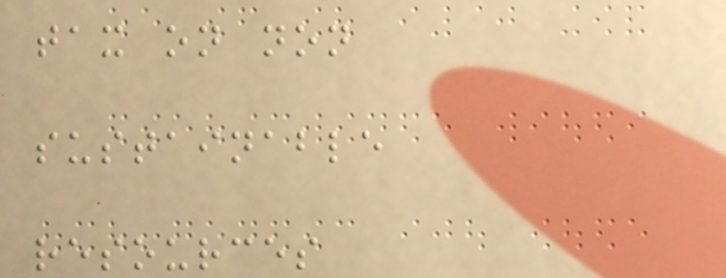tax on non
sustainable
resources
